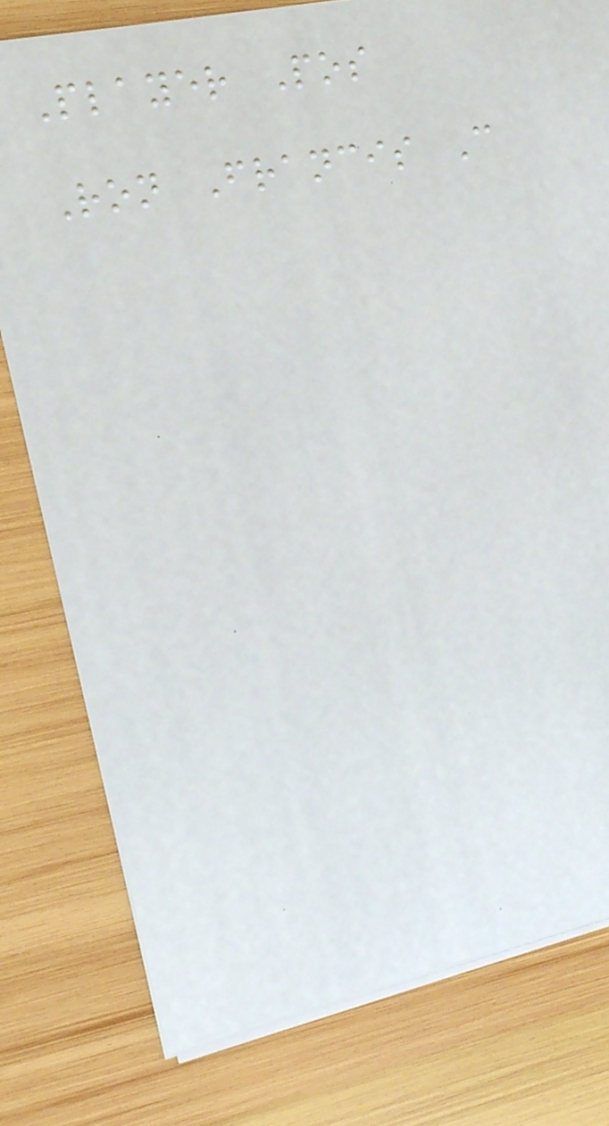Player Pos
Ron Francis C
